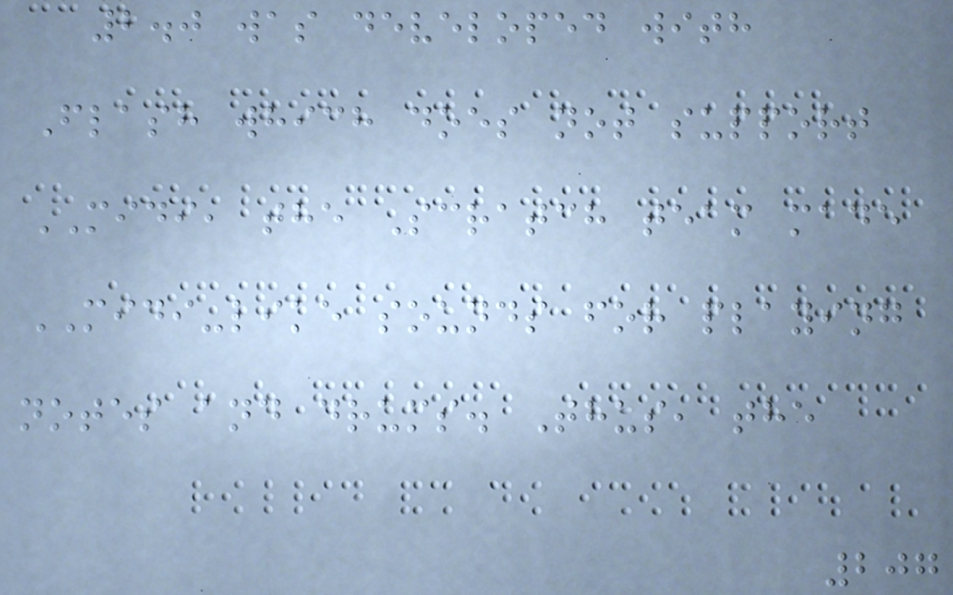2.0 was developed with
Flash which does not support
MIDI, the Scratch team made
MIDI-like sounds for playing
notes and drums. Thus, the
207
